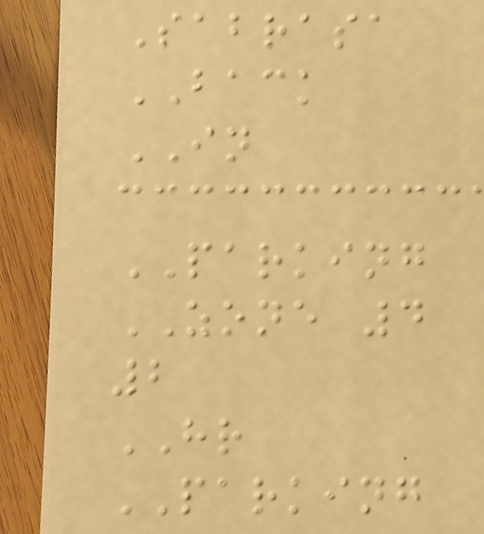Sabrasa
BACK
IN
PARKING
ZONE 4
2
HR
PARKING
